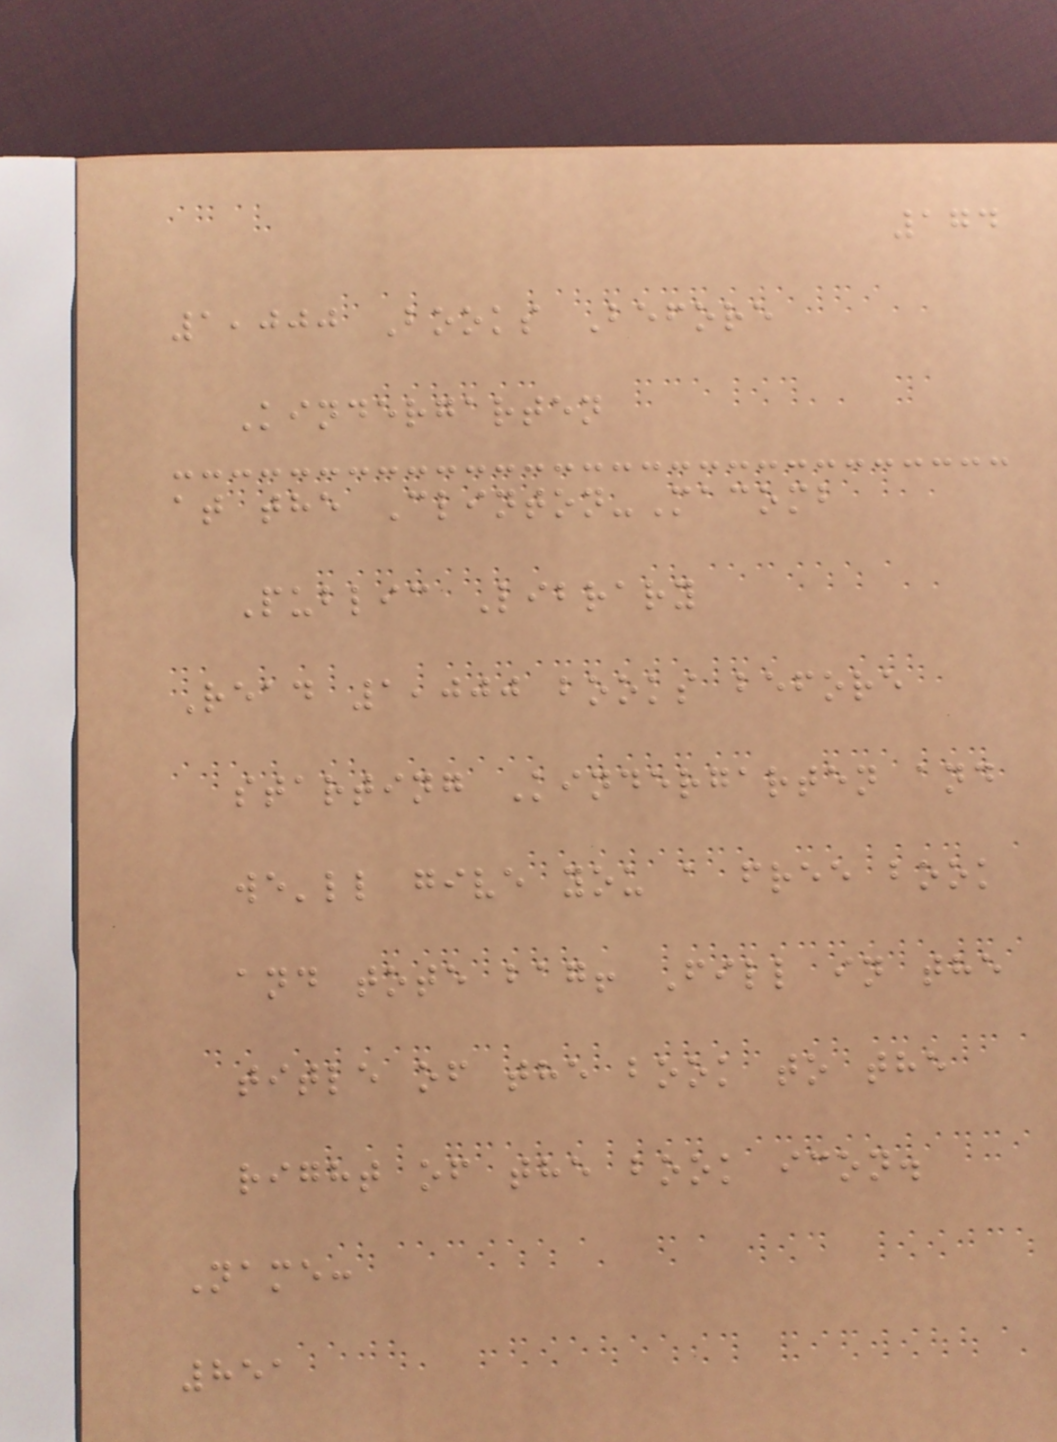174
1,000 Books Before
Kindergarten
at the Clinton-Macomb
Public Library
Read 1,000 books before
starting Kindergarten and
we'll give you a free book
and tote bag! Fill in the
title of the book to the
right of the book icon.
Name:
851
